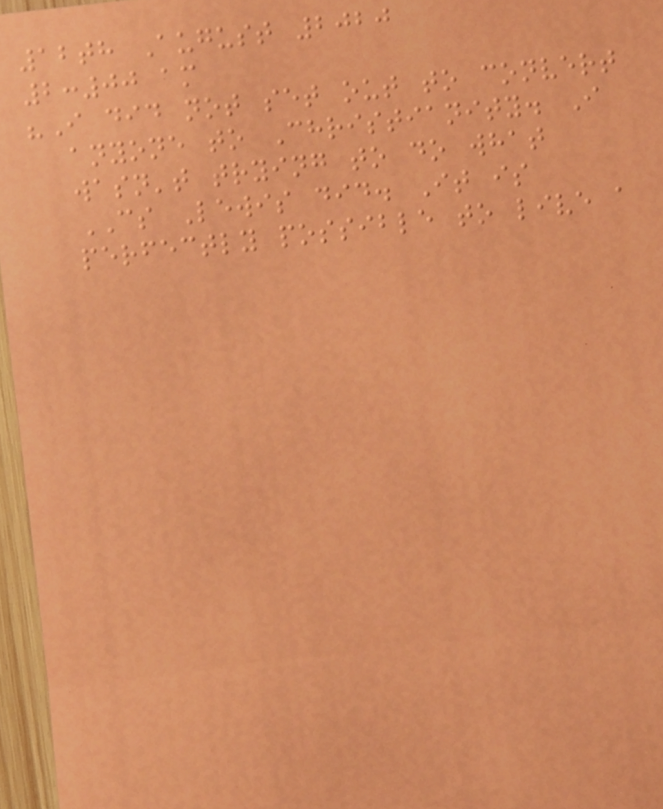12th August 2020
2:00 am
"I did not set out to convert
anyone to Christianity. I
wasn't trying to do what
CS Lewis did. It is
perfectly possible to live a
